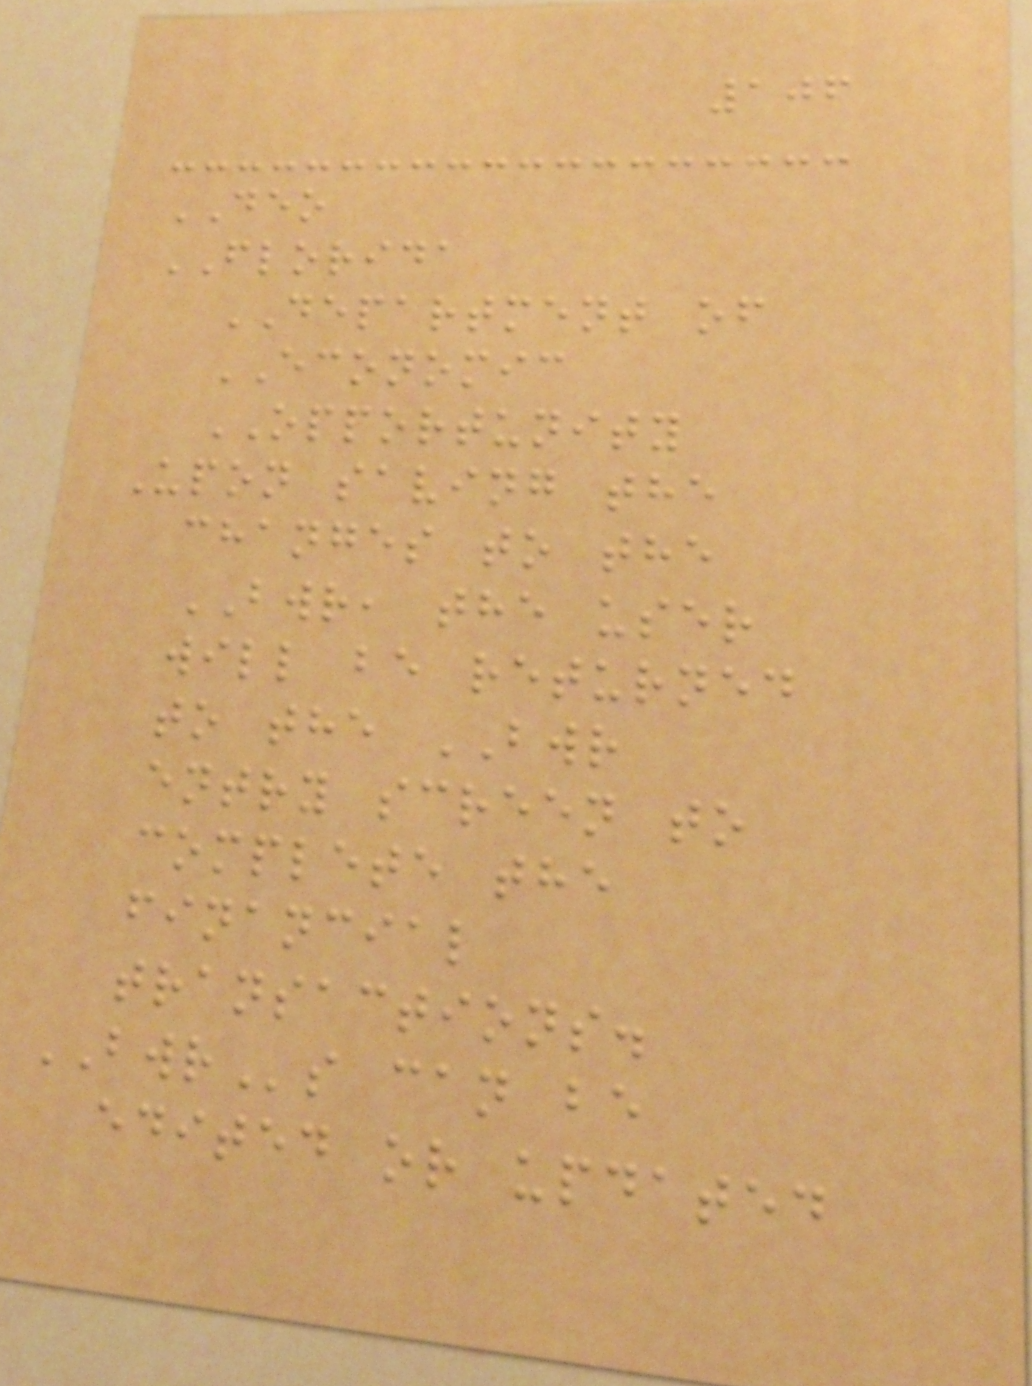106
DEO
FLORIDA
DEPARTMENT of
ECONOMIC
OPPORTUNITY
Upon saving the
changes to the
BWR, the user
will be returned
to the BWR
entry screen to
complete the
financial
transactions.
BWRs can be
edited or updated
